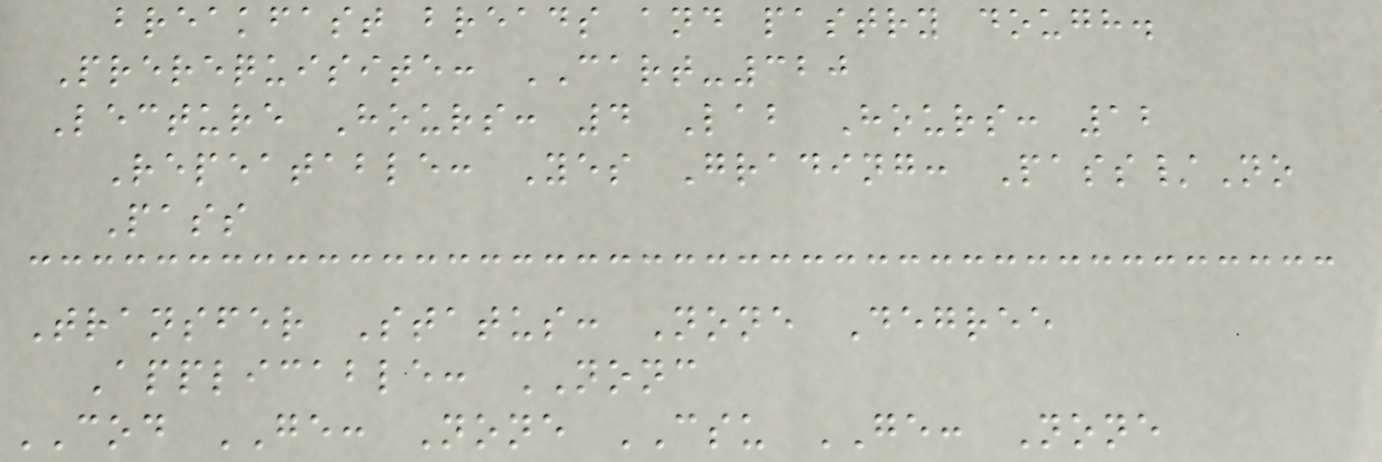breakfast breads and pastry dough.
Prerequisite: CART-320
Lecture Hours: 4 Lab Hours: 12
Repeatable: Yes Grading: Pass/No
Pass
Transfer Status: None Degree
Applicable: NONC
COD GE: None CSU GE: None
